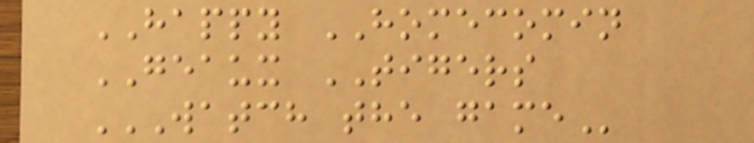HAPPY HOMECOMIN
GEAUX TIGERS
WATCH THE GAME
